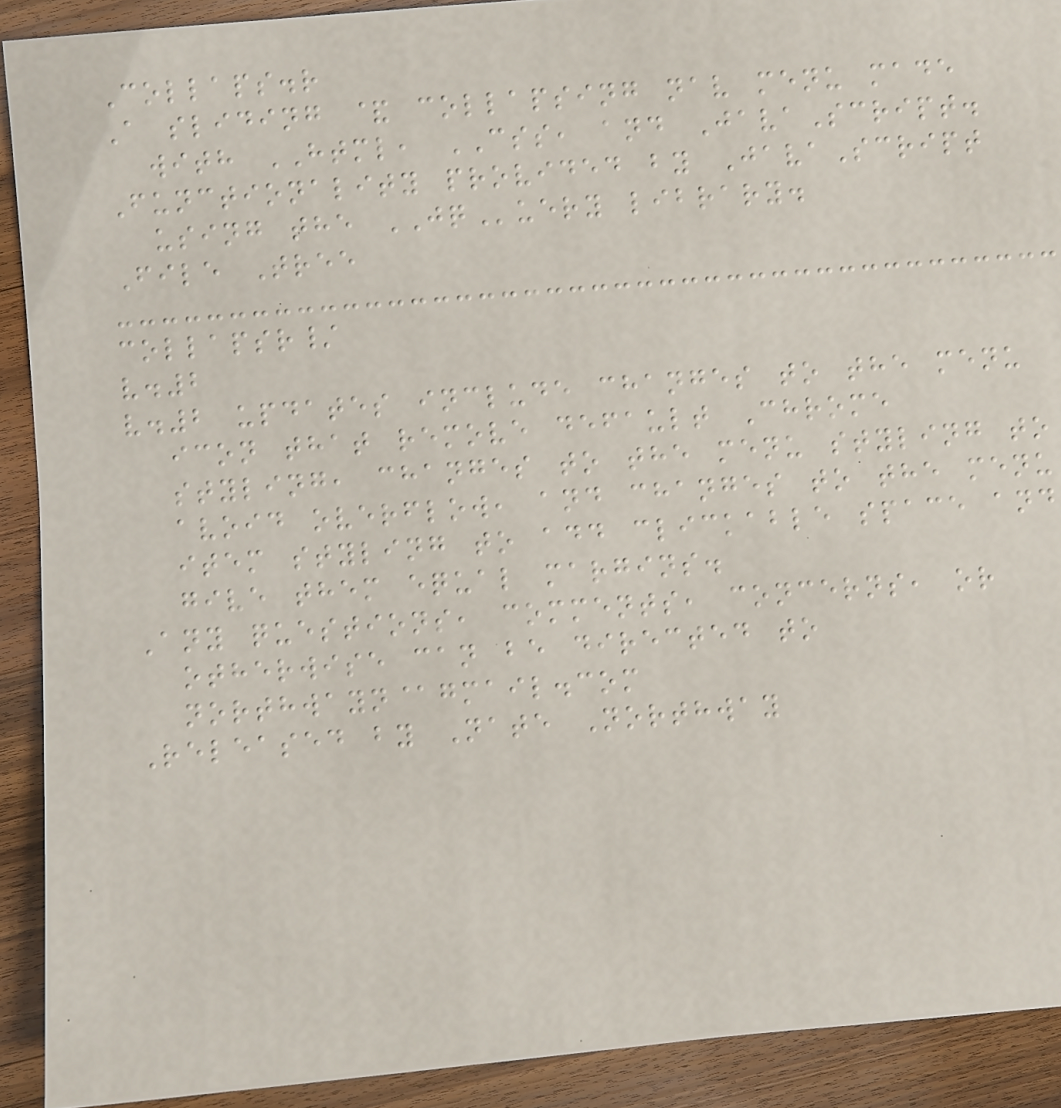Collaps.r
A sliding & collapsing nav menu made
with HTML, CSS, and JavaScript.
Functionality provided by JavaScript
using the JQuery library.
File Tree
collapsr/
v.2
v.2 updates include changes to the menu
icon that remove default Chrome
styling, changes to the menu styling to
avoid overflow, and changes to the menu
item styling to add clickable space and
give them equal margins.
Any questions, comments, concerns, or
otherwise can be directed to
northwayn@gmail.com
Released by Nate Northway
